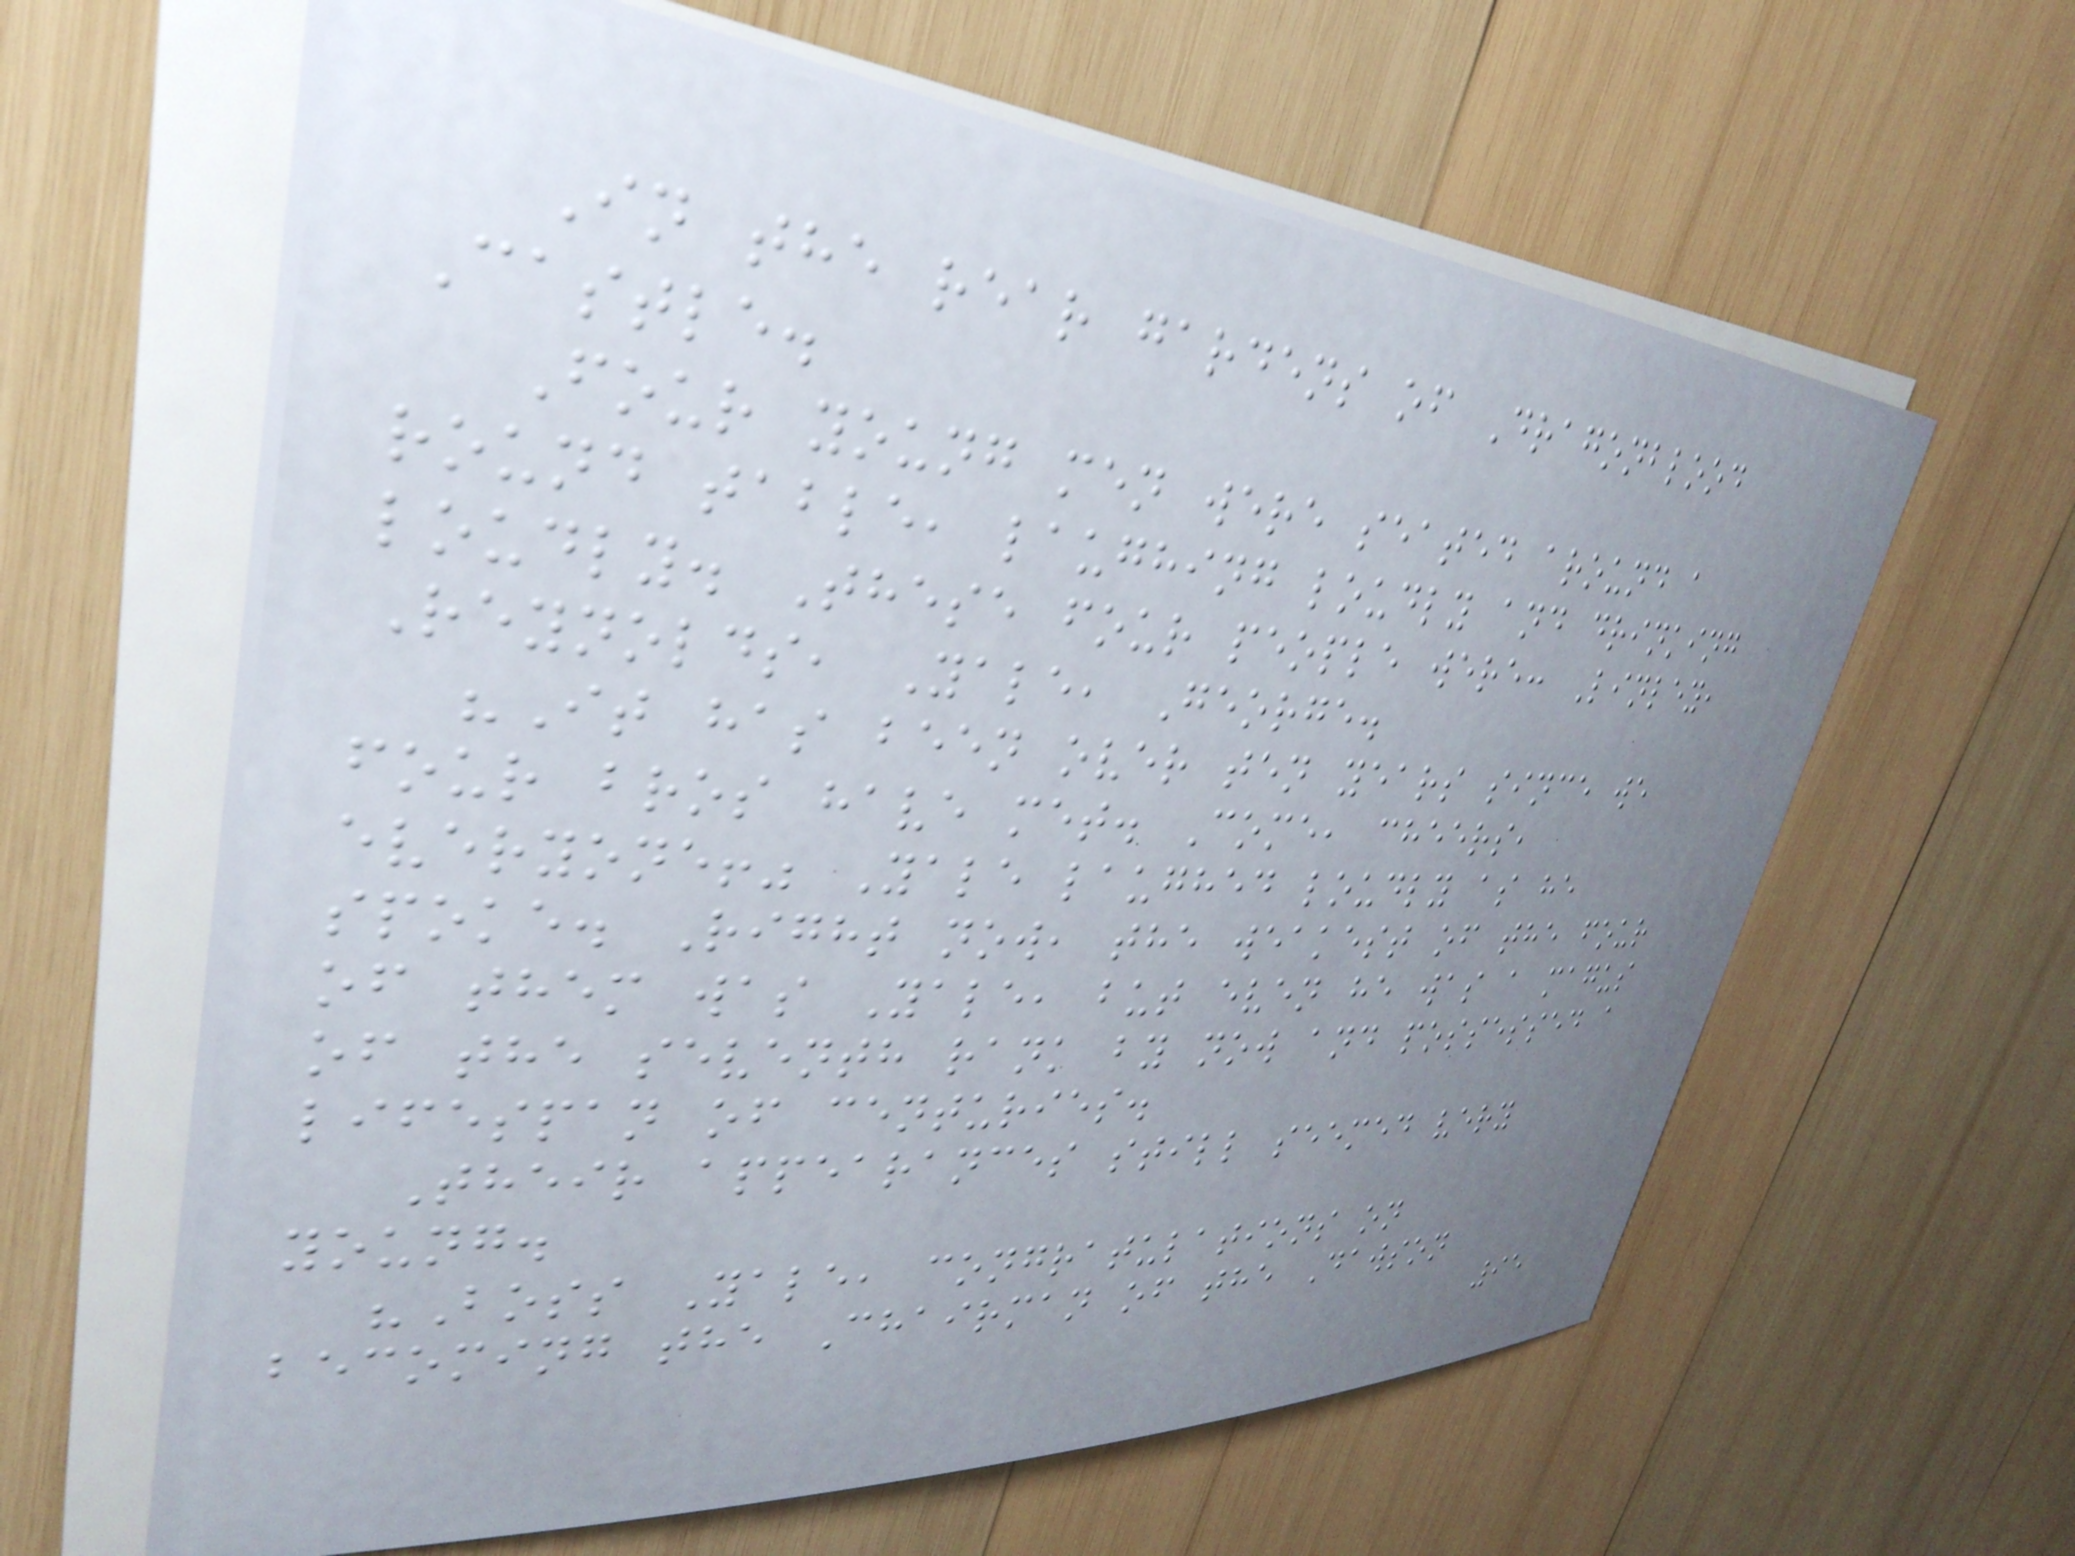In the rear gardens of Dragonblood
Castle.
Four young men were seated around a
round table, laughing loudly and drinking
loudly. These four people were: Linley,
Reynolds, Yale, George.
"It has been over ten years since we
four bros have met. Come, cheers,
everyone!" Yale laughed loudly as he
spoke. Right now, the weakest of the four
of them was Yale, but even he was a magus
of the seventh rank by now and possessed a
lifespan of centuries.
Their appearances still seemed very
young.
"Boss Yale, congratulations on
becoming the Chairman of the Dawson
95
